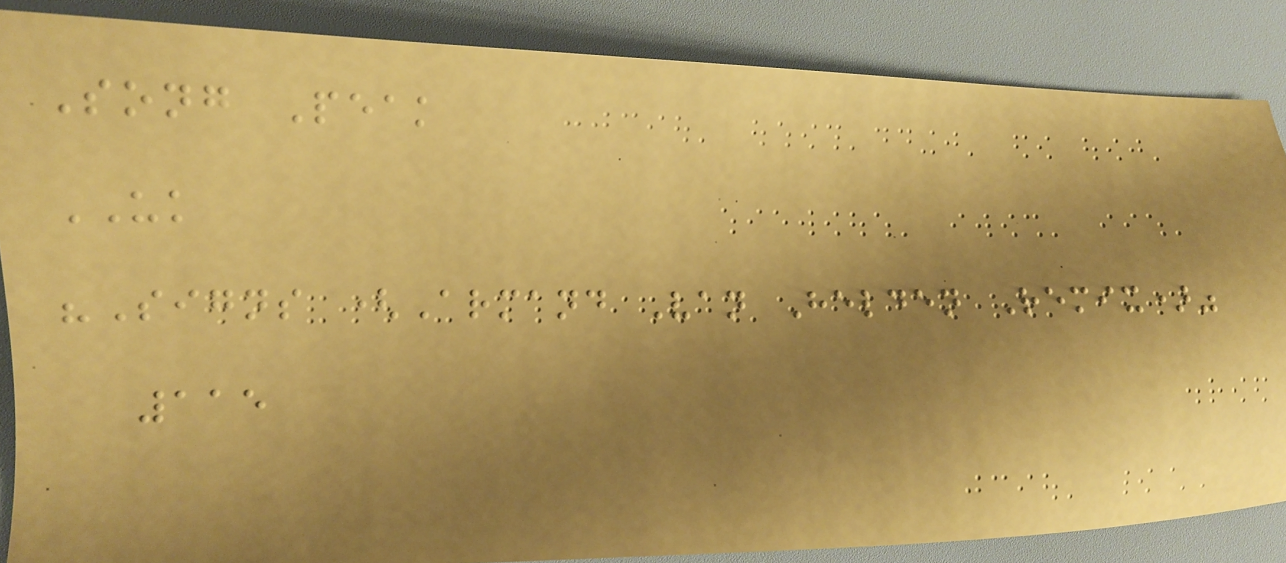Song Peak
UK
"Signs (Armand Van Helden Remix)"
115
